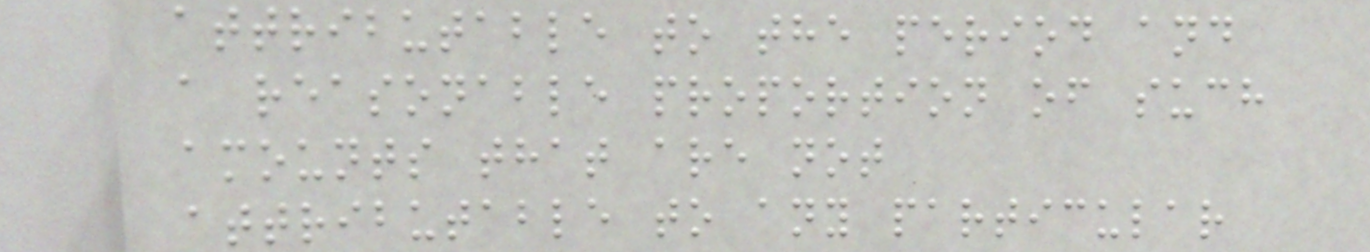attributable to the period and
a reasonable proportion of such
amounts that are not
attributable to any particular
